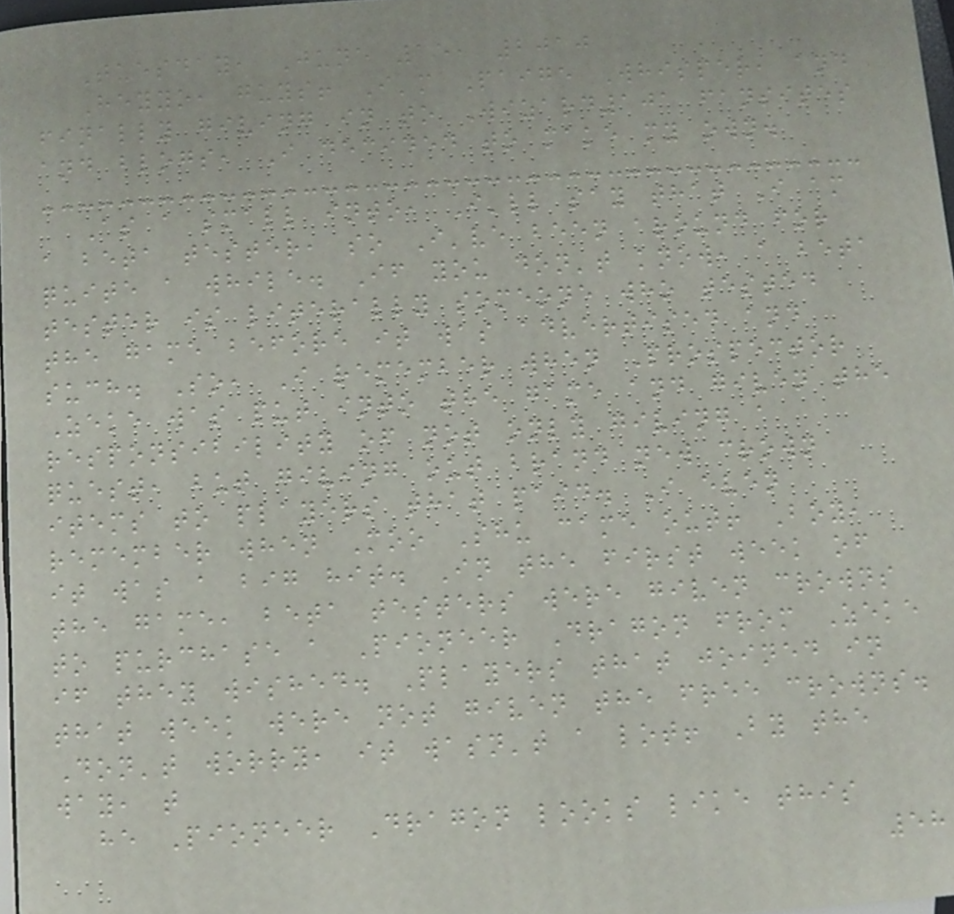Tuesday, June 15, 2010
Heyyo, guys! I'm Paige Whisper, and
finally giving in to Wizard101 fansites
and blogs, I decided to make my own.
As a small into, I'll say that I am
a beta tester, so I've been around for
quite a while. If you don't know, a beta
tester is literally someone who tested
the game before it was advertised and
such. So, I remember when Prospector
Zeke was put into the game and given the
responsibility of not only giving a
quest, but giving out brand new crown
items to players that paid. I even
remember when Moo Shu came out! Boy,
it was a big hit. In the first week of
the game, beta testers were given crowns
to purchase a Pioneer Dragon from Zeke
if they wished. Players that joined in
that week were not given the free crowns.
Don't worry, it wasn't a lot! By the
way, t
he Pioneer Dragon looks like this
58
